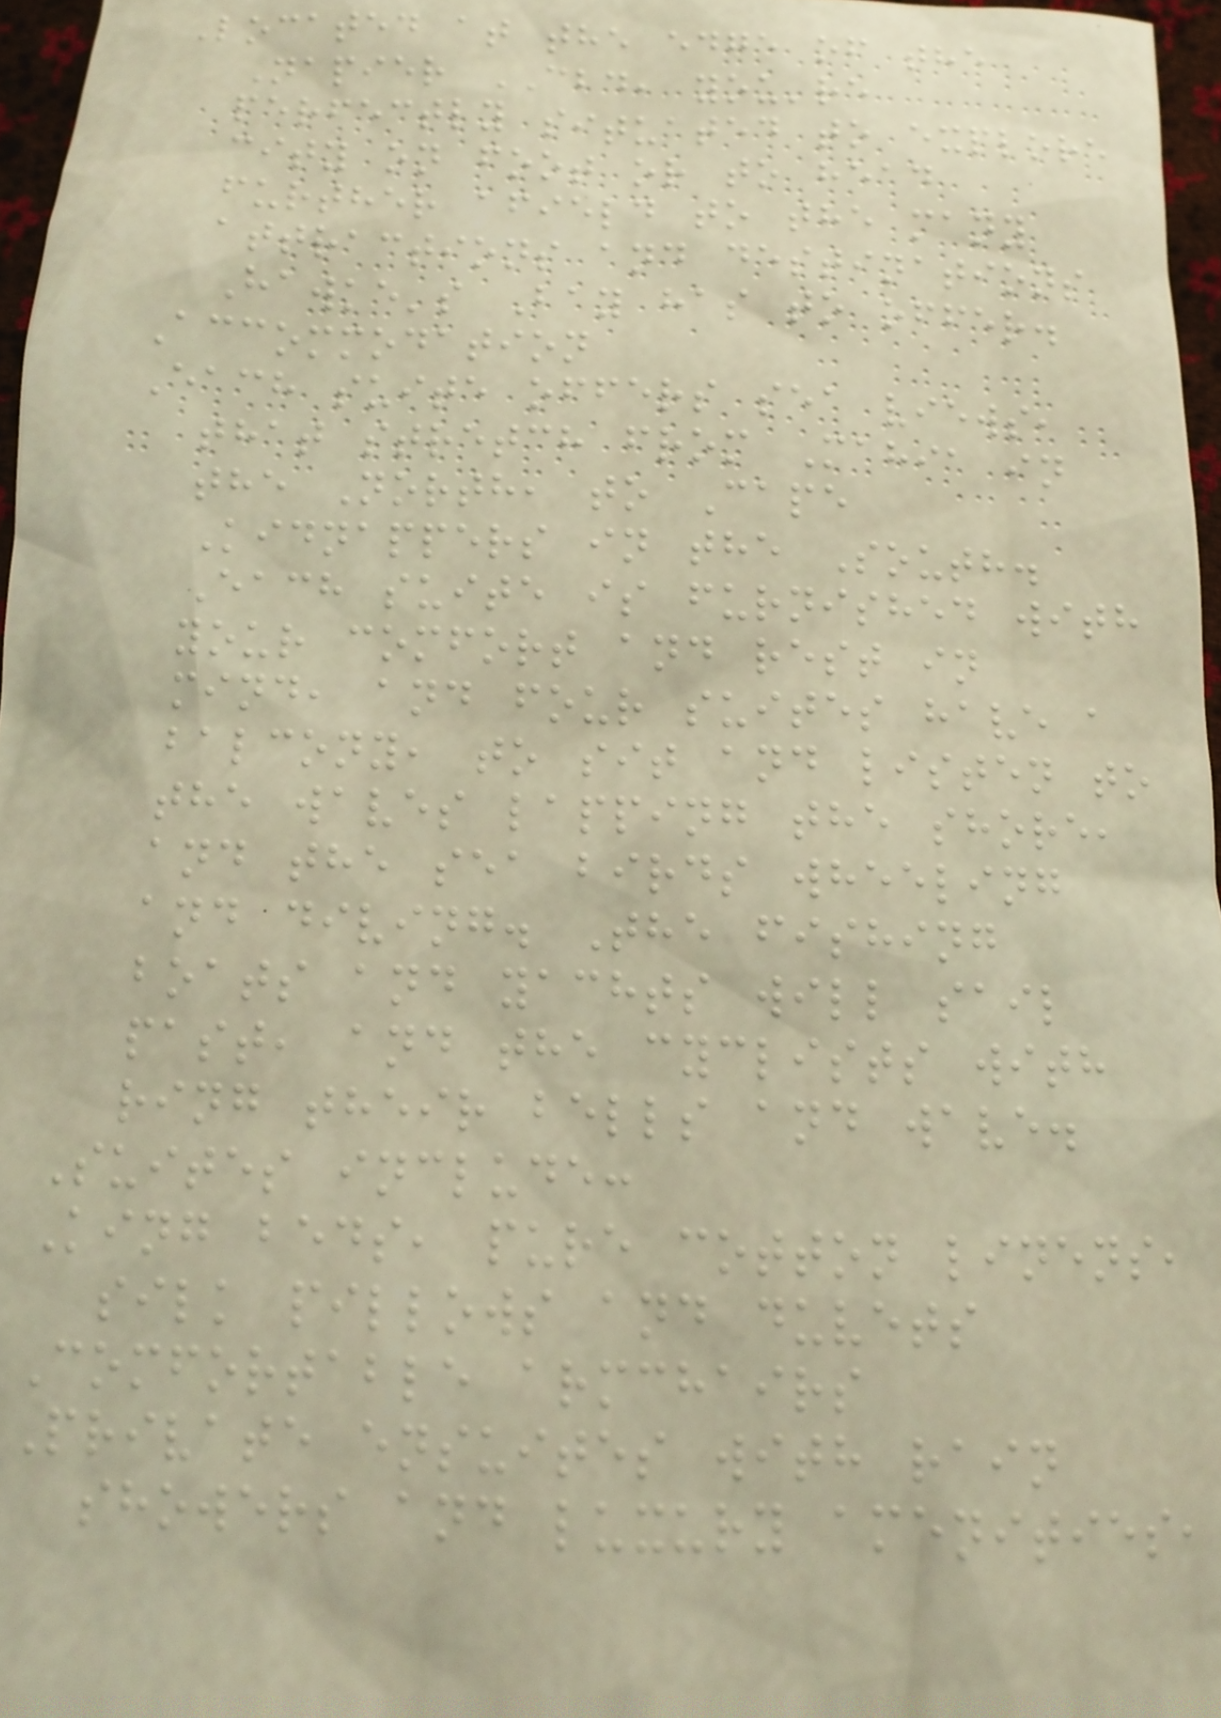Located at the edge of the
Napier CBD, you're
perfectly situated to explore
city on foot or to head
further afield to the many
attractions and destinations
Hawke's Bay has to offer.
Accommodation
Each suite offers sea views,
that stretch from Mahia in
the North, to Cape
Kidnappers in the South.
Each suite is furnished with
your comfort and rest in
mind, and four suites have a
balcony, to sit and listen to
the waves lapping the shore,
and the sea birds wheeling
and diving. The fishing
boats and yachts will sail
past, and the cyclists with
ring their bells and wave.
Suites include:
King beds, pure cotton linens,
silk pillows and duvets
Comfortable armchairs
Private ensuites with rain
showers and luxury amenities,
